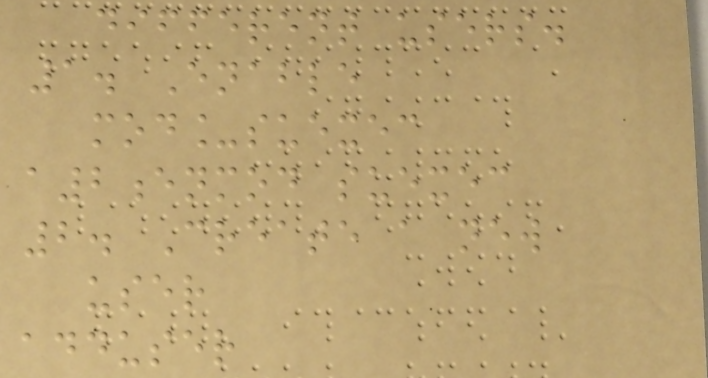different users.
1. Enable
mod_suexec
a2enmod suexec
2. Create a new
user
adduser
